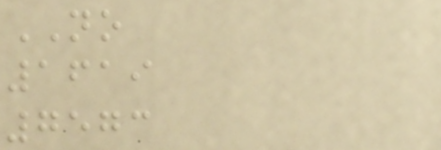NO
1619
7573
